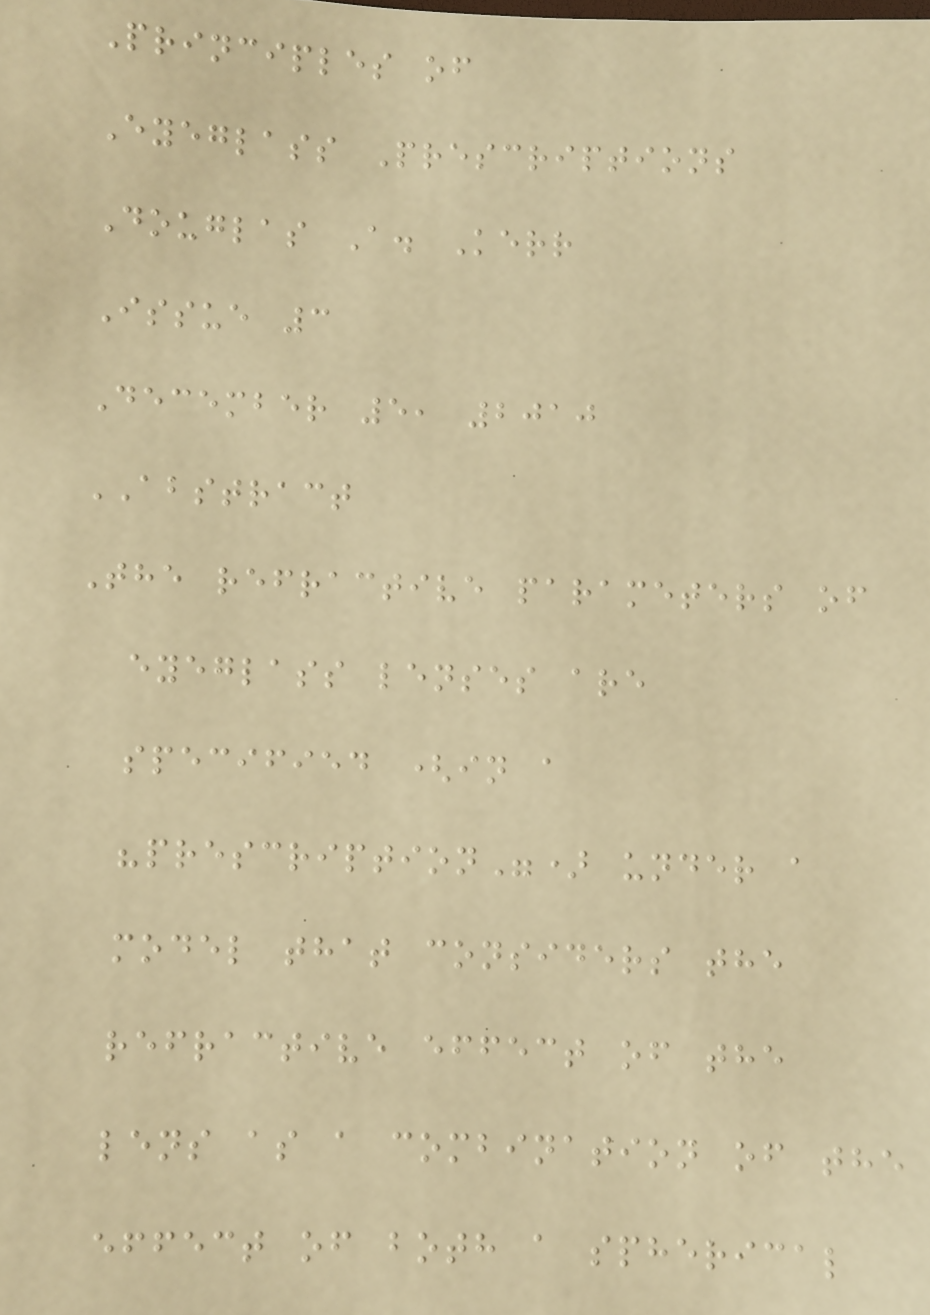Principles of
Eyeglass Prescriptions
Douglas A. Kerr
Issue 3
December 5, 2010
ABSTRACT
The refractive parameters of
eyeglass lenses are
specified (in a
"prescription") under a
model that considers the
refractive effect of the
lens as a combination of the
effect of both a spherical
